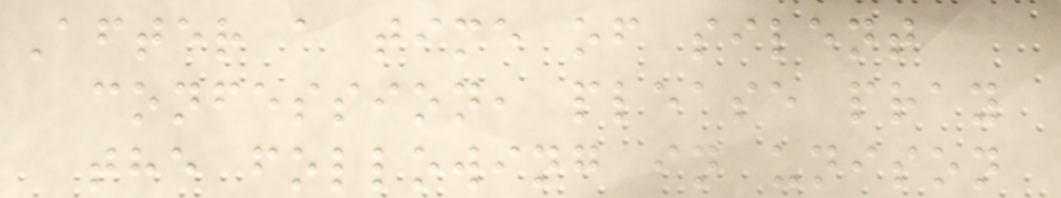After a time of silent
confession, please pray
the following in unison
